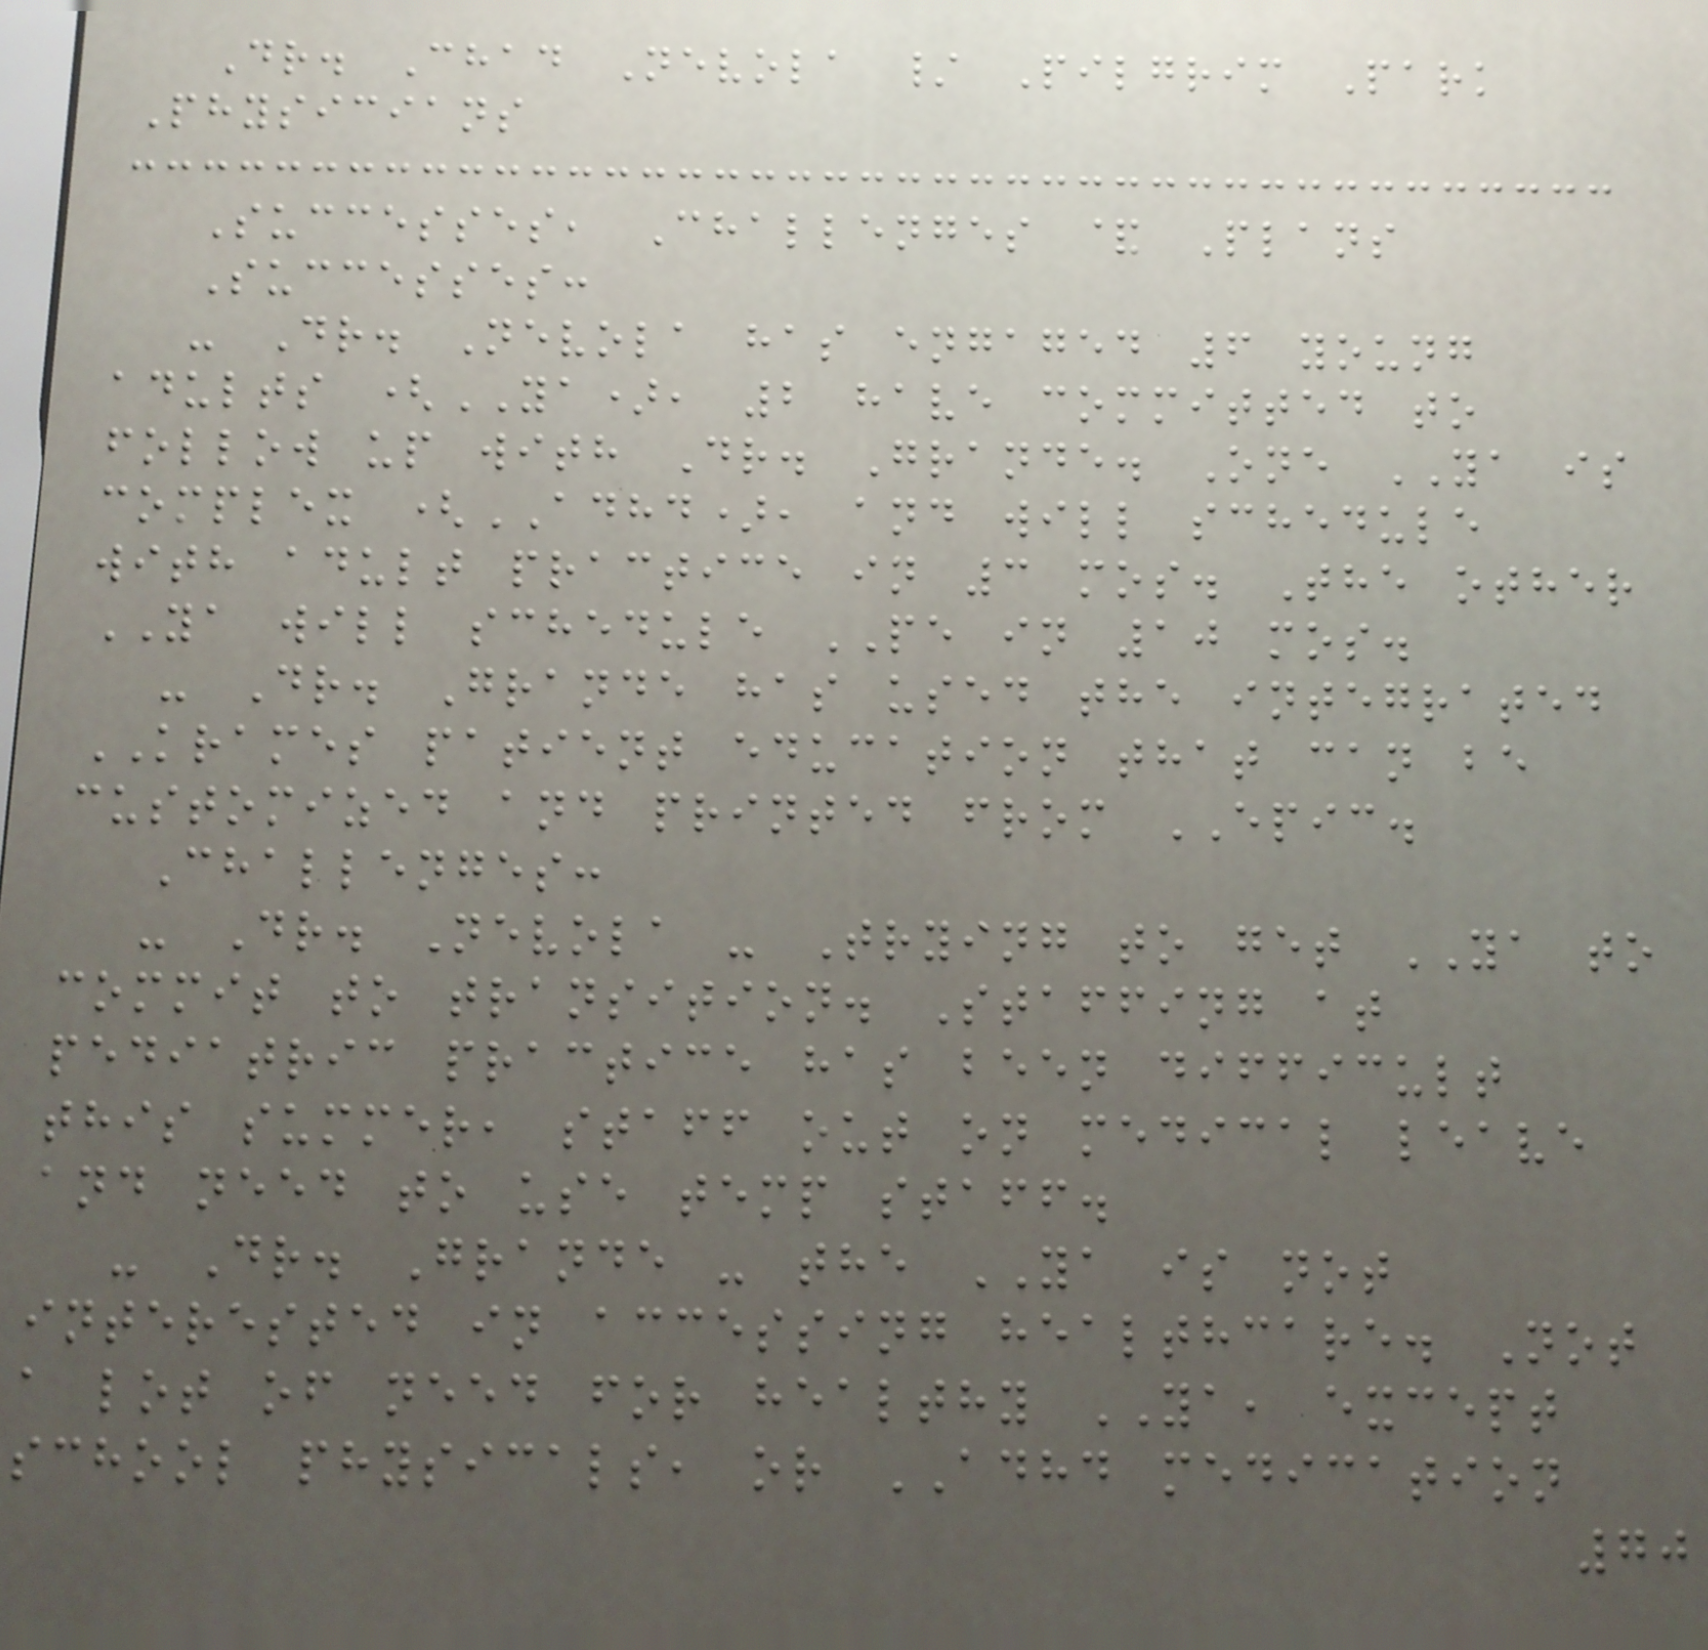Dr. Chad Nevola / Pilgrim Park
Physicians
Successes, Challenges & Plans
Successes:
- Dr. Nevola has engaged 6 young
adults (YA), 2 have committed to
follow up with Dr. Grande. One YA is
complex (ADHD), and will schedule
with adult practice in 3 mos. The other
YA will schedule PE in 10 mos.
- Dr. Grande has used the integrated
KRAMES patient education that can be
customized and printed from EPIC.
Challenges:
- Dr. Nevola - Trying to get YA to
commit to transition. Staffing at
pediatric practice has been difficult
this summer, staff out on medical leave
and need to use temp staff.
- Dr. Grande - the YA is not
interested in accessing healthcare. Not
a lot of need for healthy YA, except
school physicals, or ADHD medication
70
